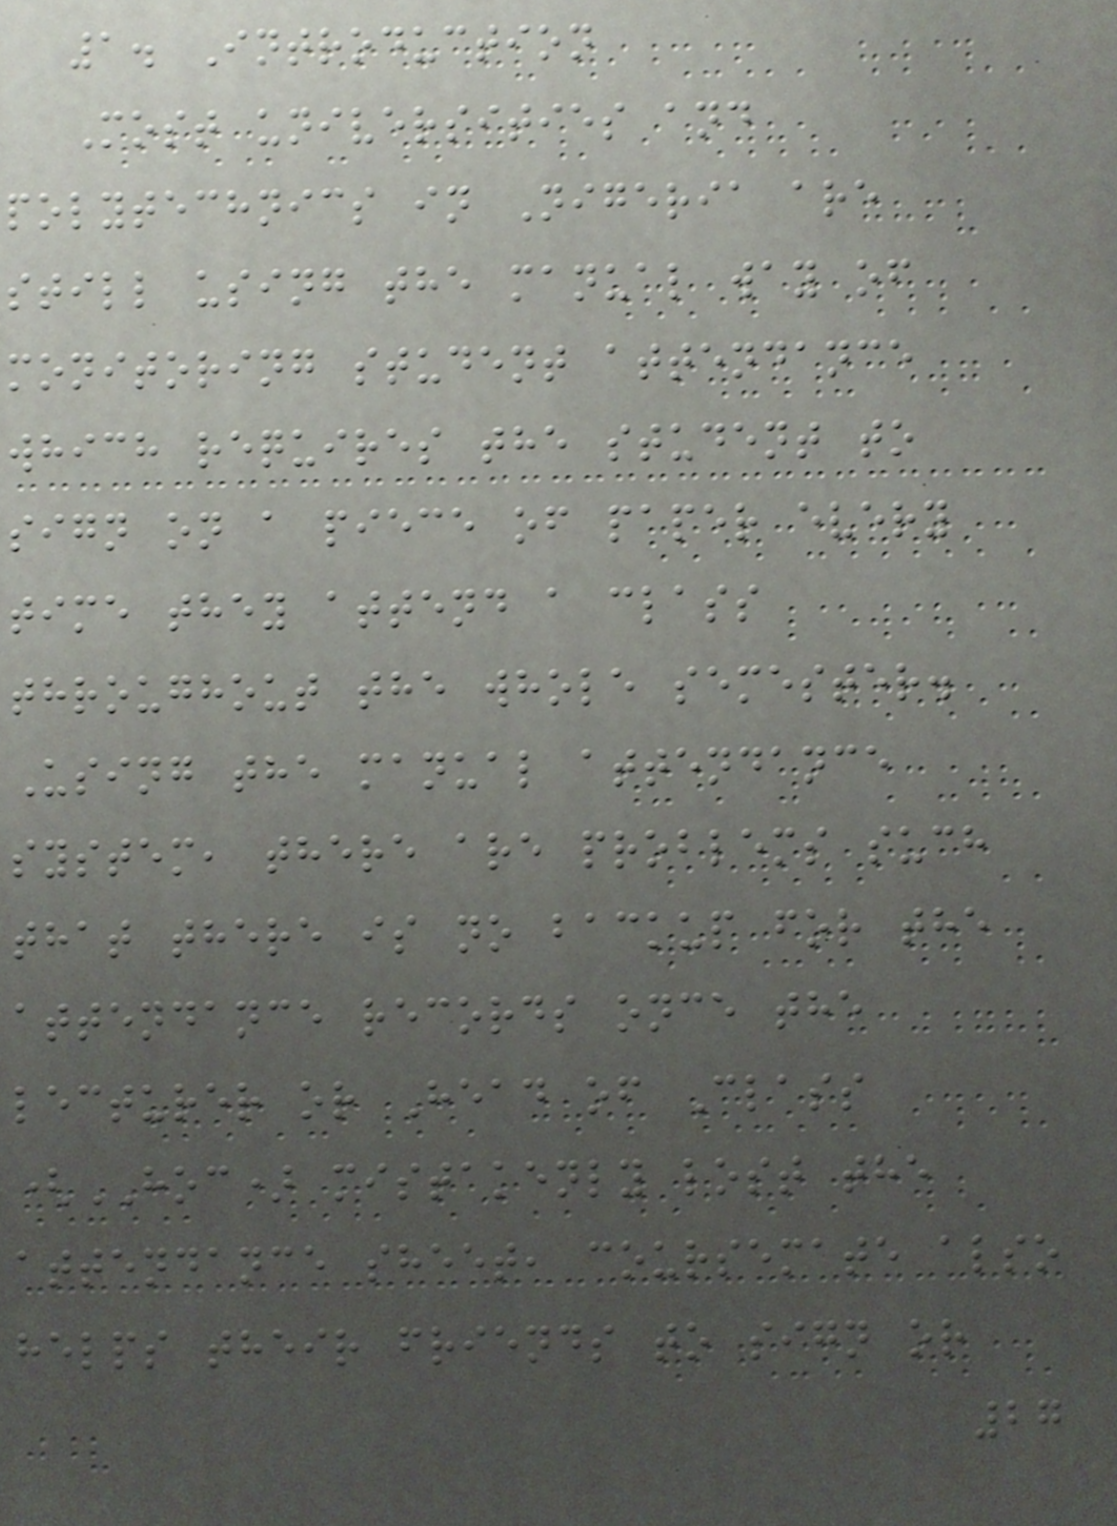1. Introduction
Most universities and
polytechnics in Nigeria are
still using the manual way of
monitoring student attendance
which requires the student to
sign on a piece of paper every
time they attend a class
throughout the whole semester.
Using the manual attendance
system, there are problems such
that there is no backup for the
attendance records once the
lecturer or Head of Class
(HOC) mistakenly lost the
attendance sheet, coursemate also
helps their friends to sign or
27
